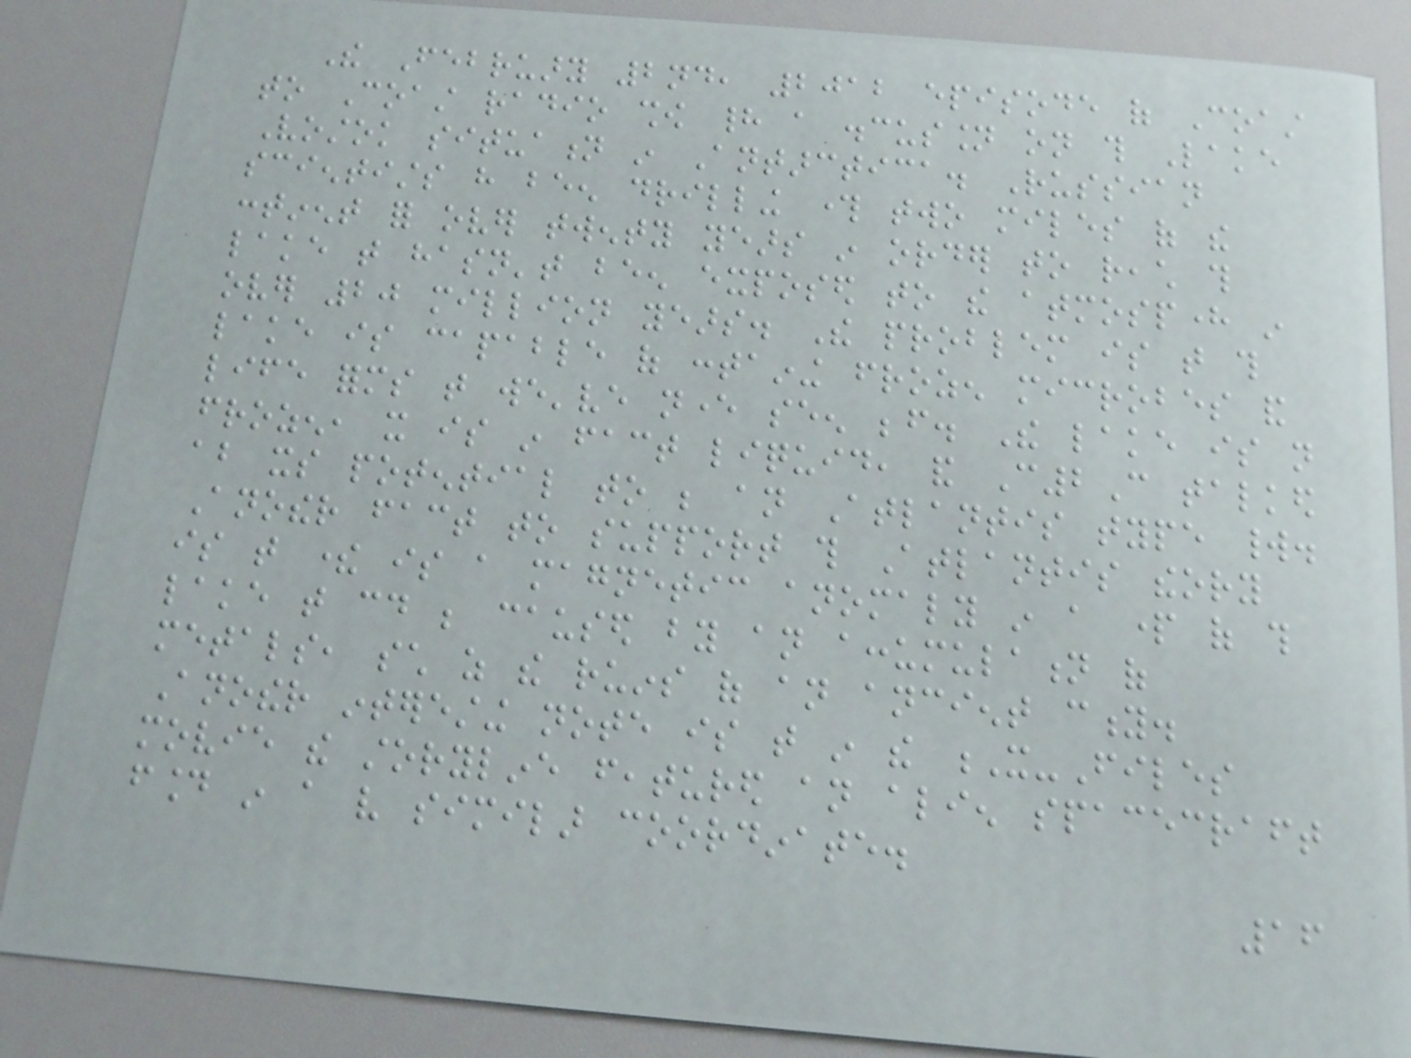The February 2nd, 2012 episode of Coast
to Coast radio show had a discussion on this Lake
Vostok situation in Antarctica. Russian
scientists have been drilling through two miles of the
continent for over twenty years in order to reach this
lake that hasn't been exposed to the atmosphere in
over 20 million years. The problem is that this
lake is capable of containing frozen microbes and
life forms that we've never seen before. The lake is not
frozen, it is in fact liquid, and C2C talked
about its potential to be an Atlantis type world.
Another fact to support this Atlantis theory
is that there is a magnetic anomaly in a part of this
lake that could be caused by an accumulation of
metals, such as the ruins of an ancient city.
Another interesting note is that in the X-Files
movie the storyline featured an alien spacecraft
found in a very similar coordinate.
16
